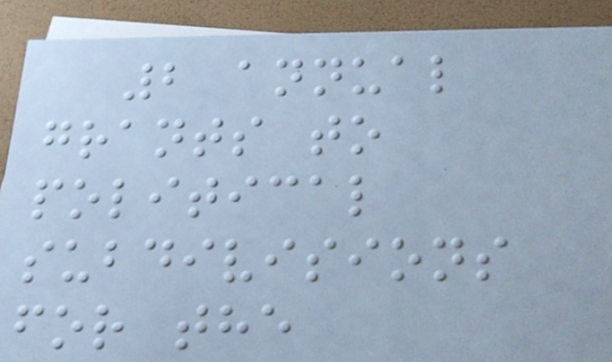2 annual
grants to
political
subdivisions
for the
